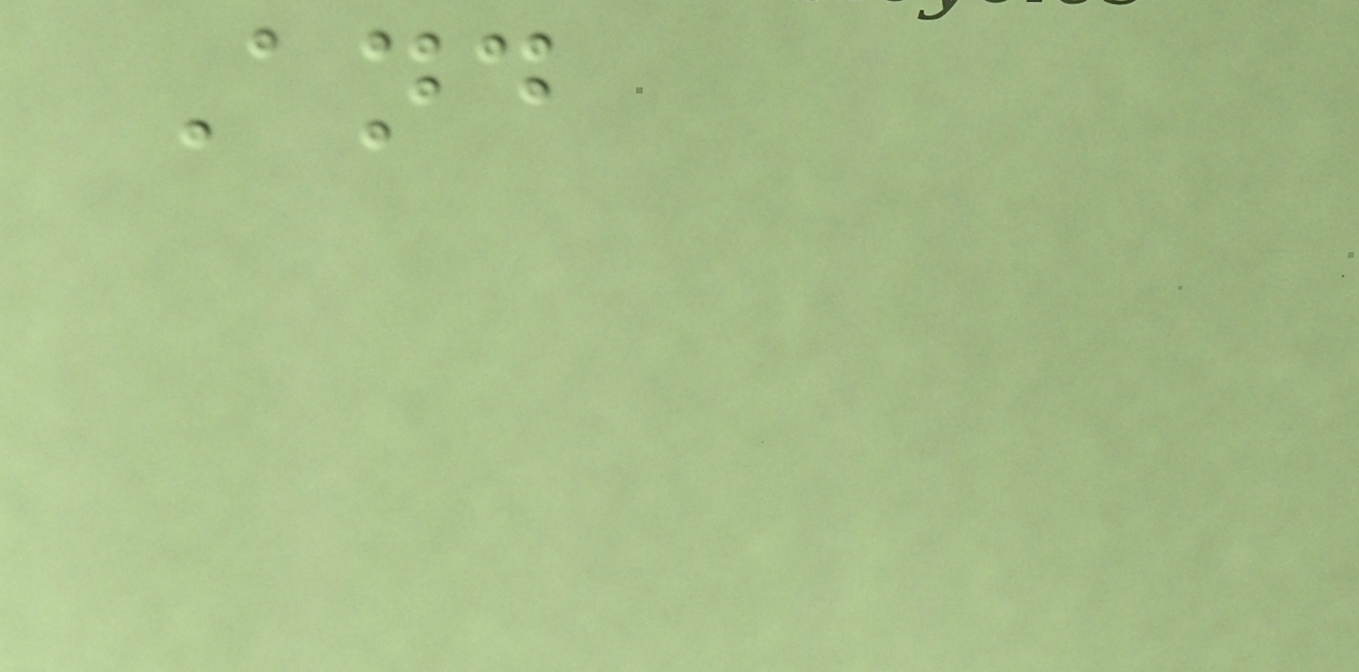And
